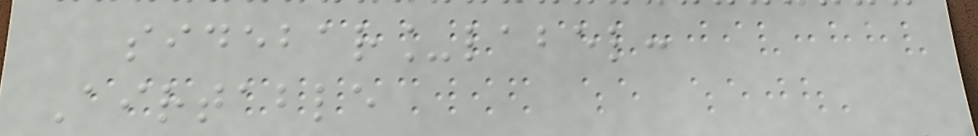sidebar_label:
Airtable
